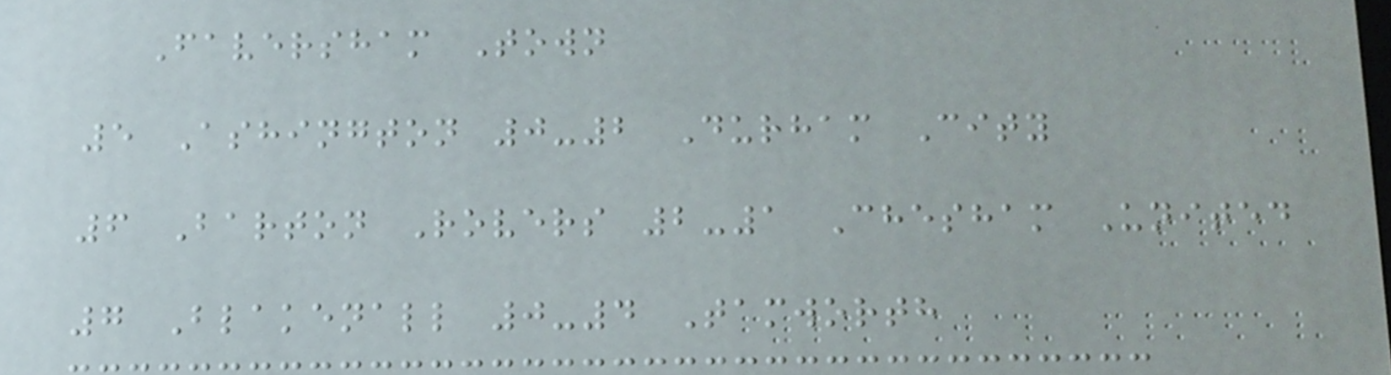Faversham Town
5 Ashington 0-2 Durham City
6 Barton Rovers 2-1 Chesham United
7 Blakenall 0-4 Tamworth
